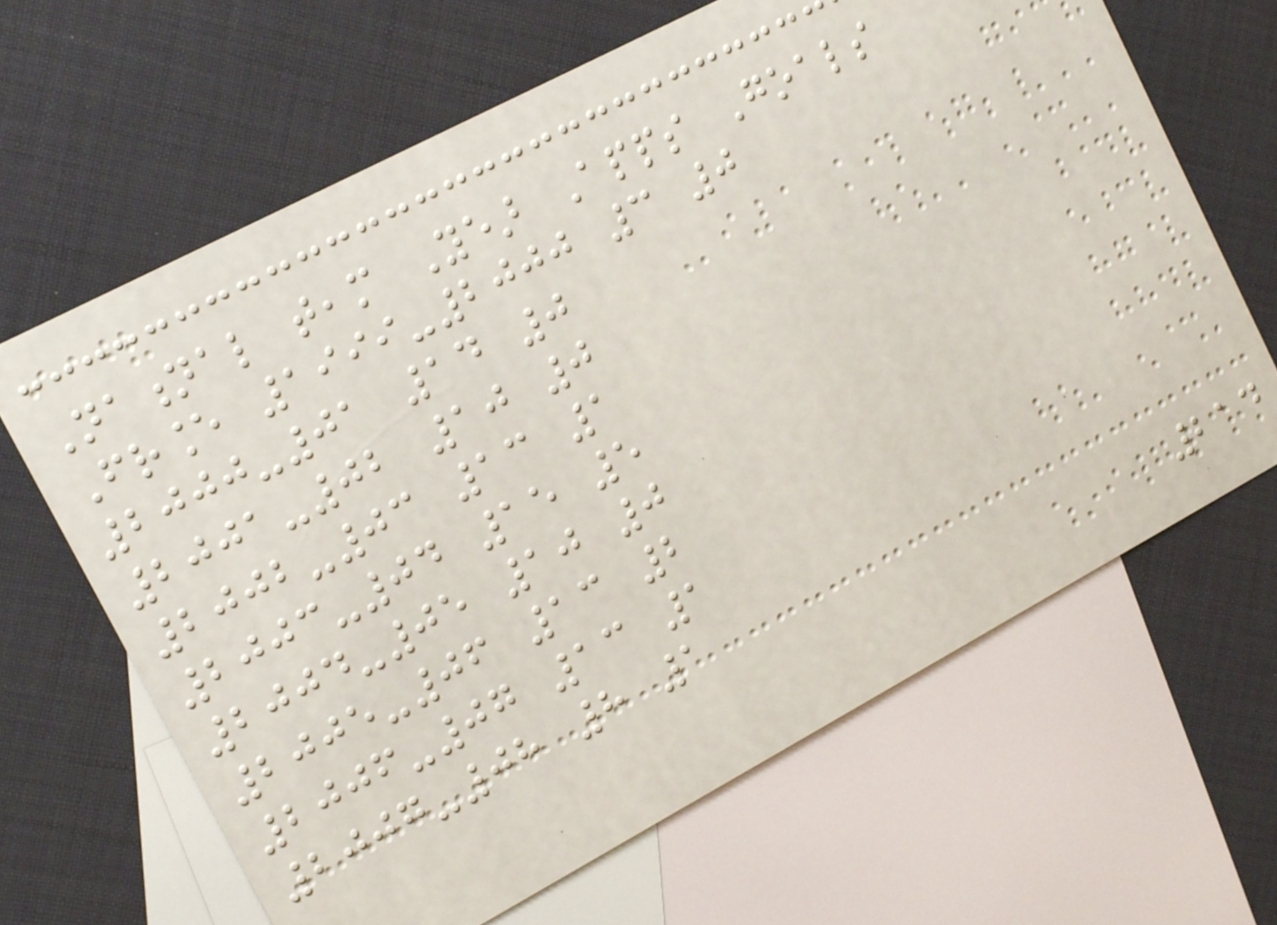National team Year Apps Goals
France 1999-2000 3 0
2000-01 14 0
2001-02 10 0
2002-03 13 1
2003-04 15 5
2004-05 10 0
2005-06 13 2
2006-07 13 1
2007-08 8 1
214
